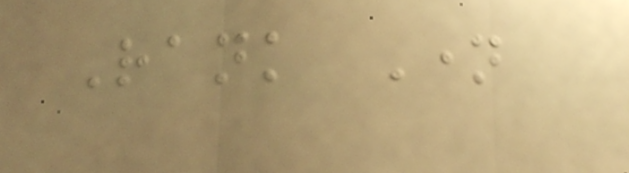Rank Name
